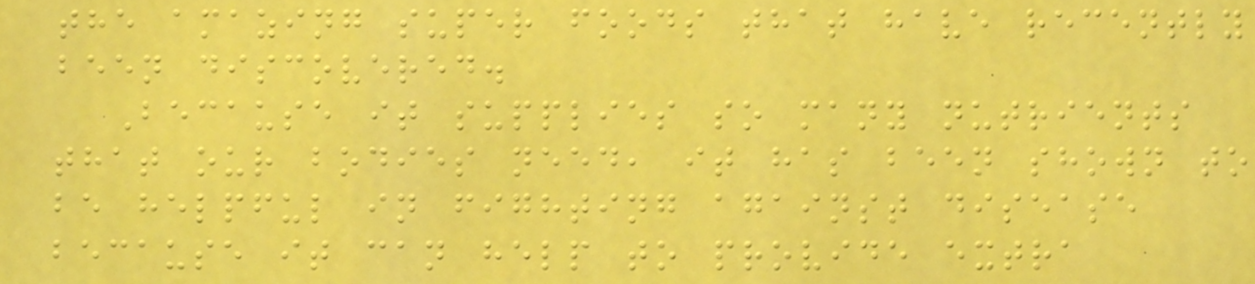the amazing super foods that have recently
been discovered.
Because it supplies so many nutrients
that our bodies need, it has been shown to
be helpful in fighting against disease
because it can help to provide extra
